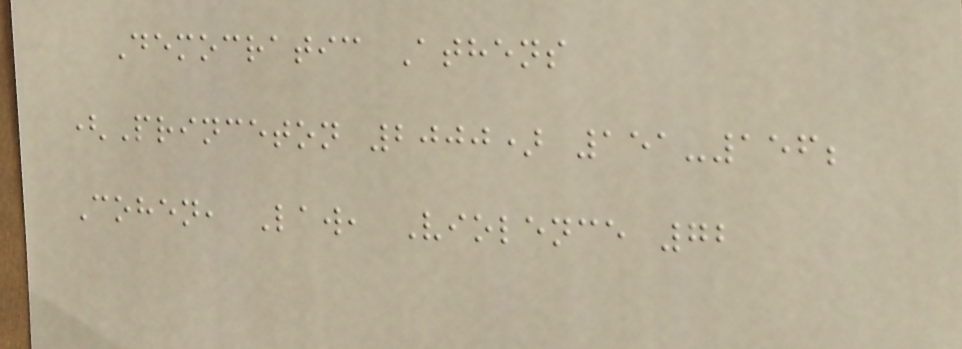Democratic Athens
(Princeton 2000) 151-156;
Cohen, Law, Violence 72
